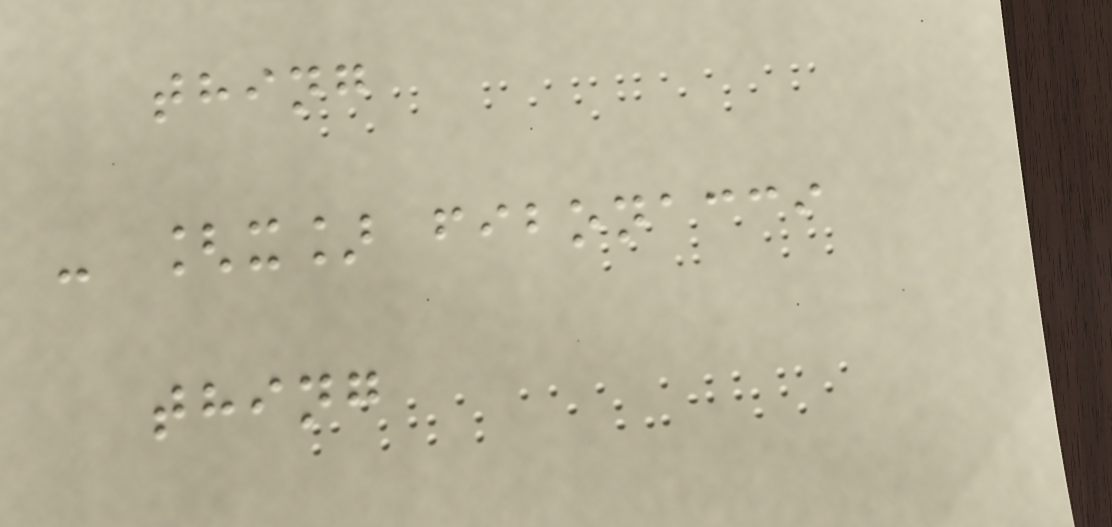thing
- [x] fibonacci
thing
